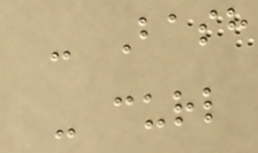- Bash
- curl
